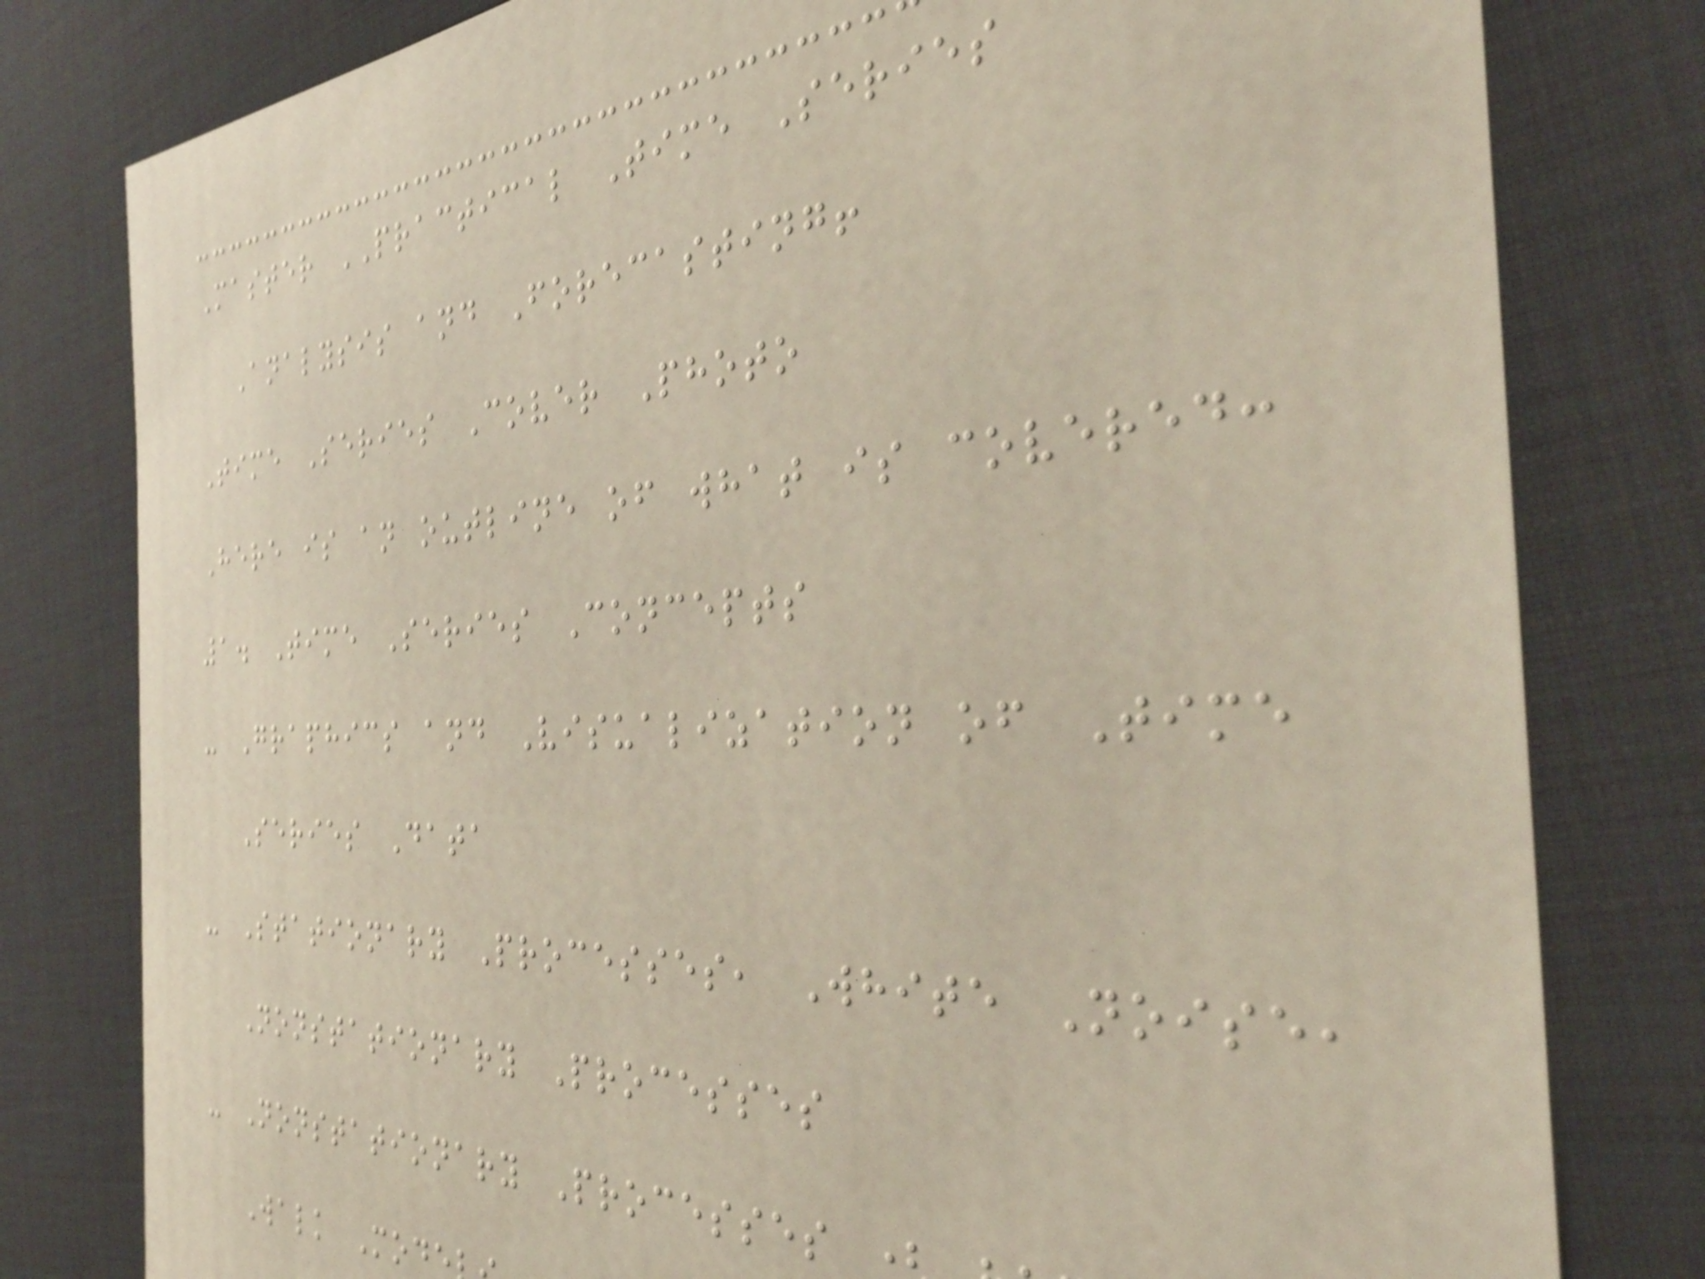Master PRACTICAL Time Series
Analysis and Forecasting!
Time Series Cover Photo
Here is an outline of what is covered:
1. Time Series Concepts
- Graphics and Visualization of Time
Series Data
- Stationary Processes, White Noise,
Nonstationary Processes
- Nonstationary Processes
Walk Mode
